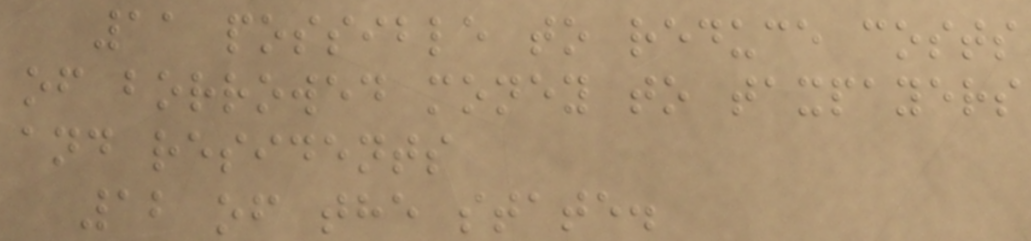11 possible to reduce costs
of borrowed money to taxpayers
and residents
12 of the state.
